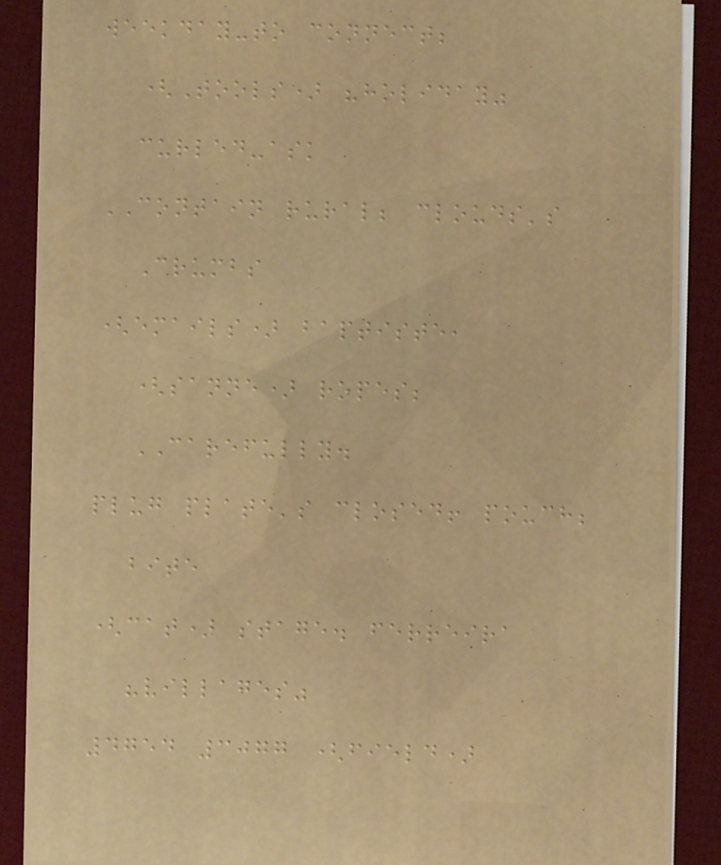weekday-to connect;
(Tools) "holiday"
curled-ask
CONTAIN rural; clouds's
Crumbs
(emails) baptiste,
(sanne) ropes;
CAREFULLY.
plug plate's closed! pouch;
bite
(cat) stage. ferreira
"villages"
4754 3077 (field)
